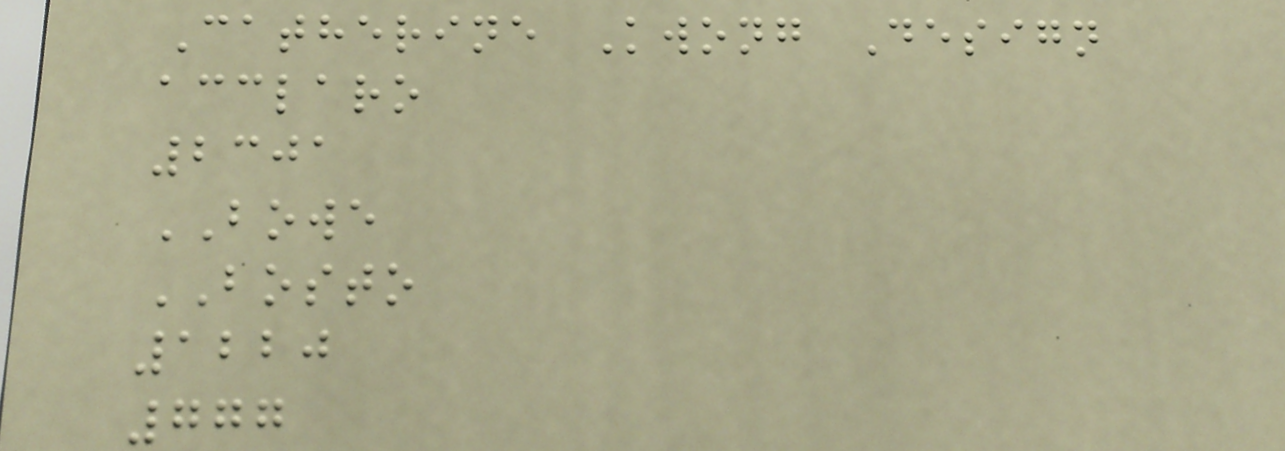Catherine Kwong Design
acclaro
2301
BOWE
BOSTO
1220
777
